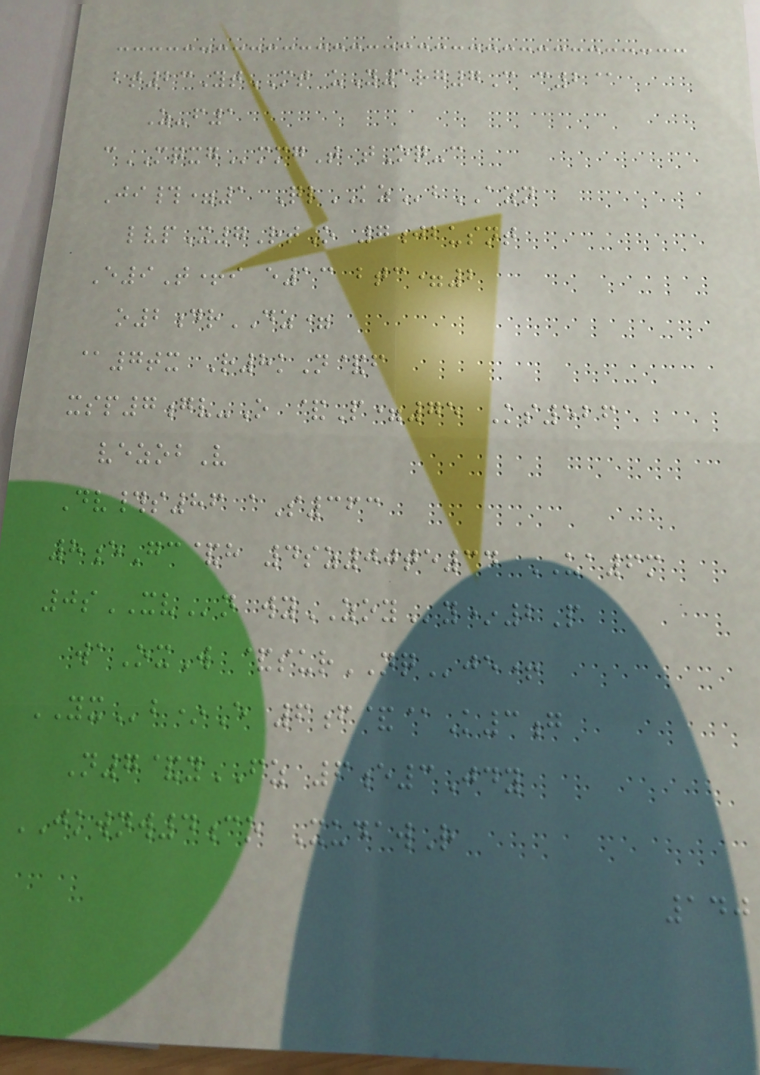bt23YtMT uY1rg7C c2@
Z-f1
cMQXGmmgT tOq-c
Ji#=1 QlKZbAZN
lvpX7RtO 7jbusnt
E9T+i e13 btc=2
o2drDZ=
@7tx R8kN&f
xsp7gv-O &P=75 Ks526
vezobV
Dv#s86 aS363
8eGc&h 4sz00te34 UA6m
0sXVn wyZOYy*2P
waOxW &surNQje+
YXb*E 6f&@K3g
N7&yFZ 6e3Jdy
JKWNW4co XudawR
140
